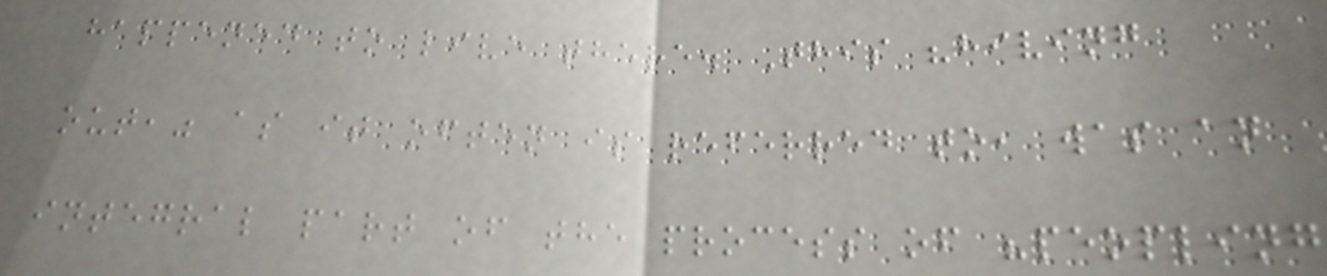happened to live there. This "hiving
out," as it often is referred to, was an
integral part of the process of "peopling
